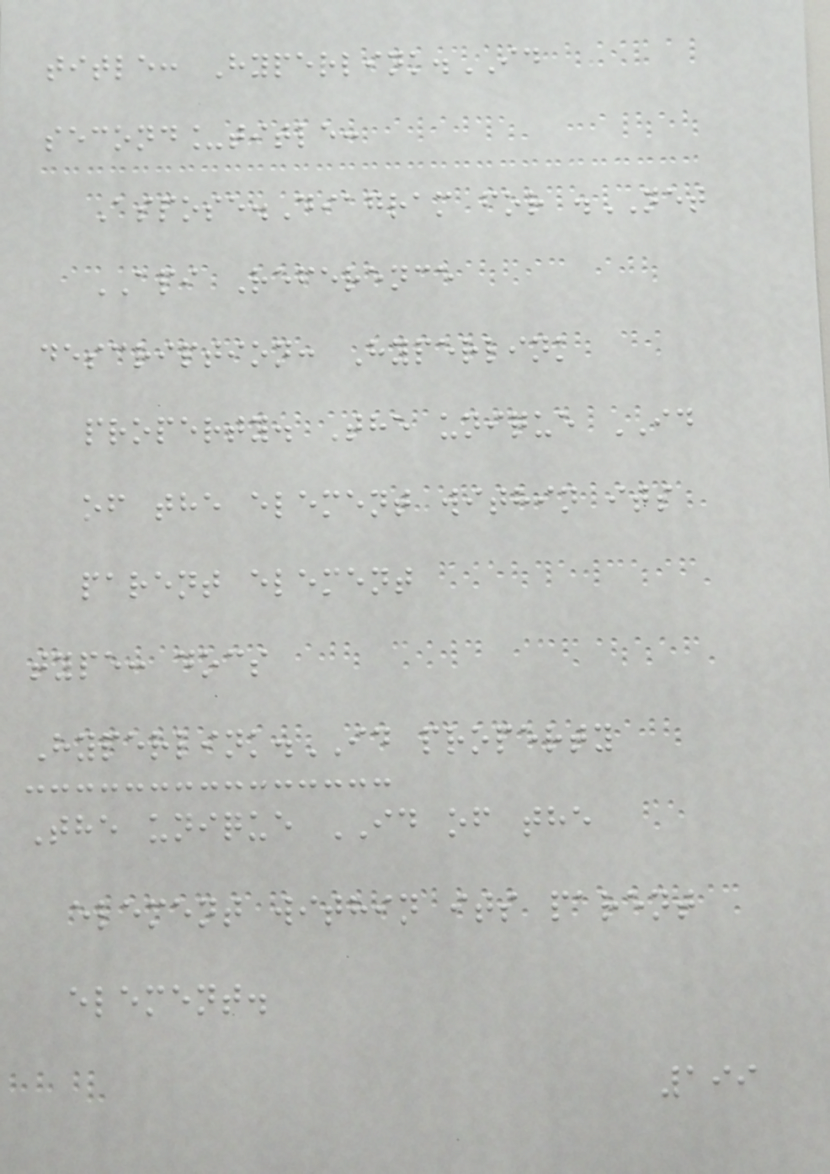title: Hyperlink.ID
second_title:
Aspose.Diagram for .NET
API Reference
description: Hyperlink
property. The unique ID
of the element within its
parent element
type: docs
Hyperlink.ID property
The unique ID of the
element within its parent
element.
199
